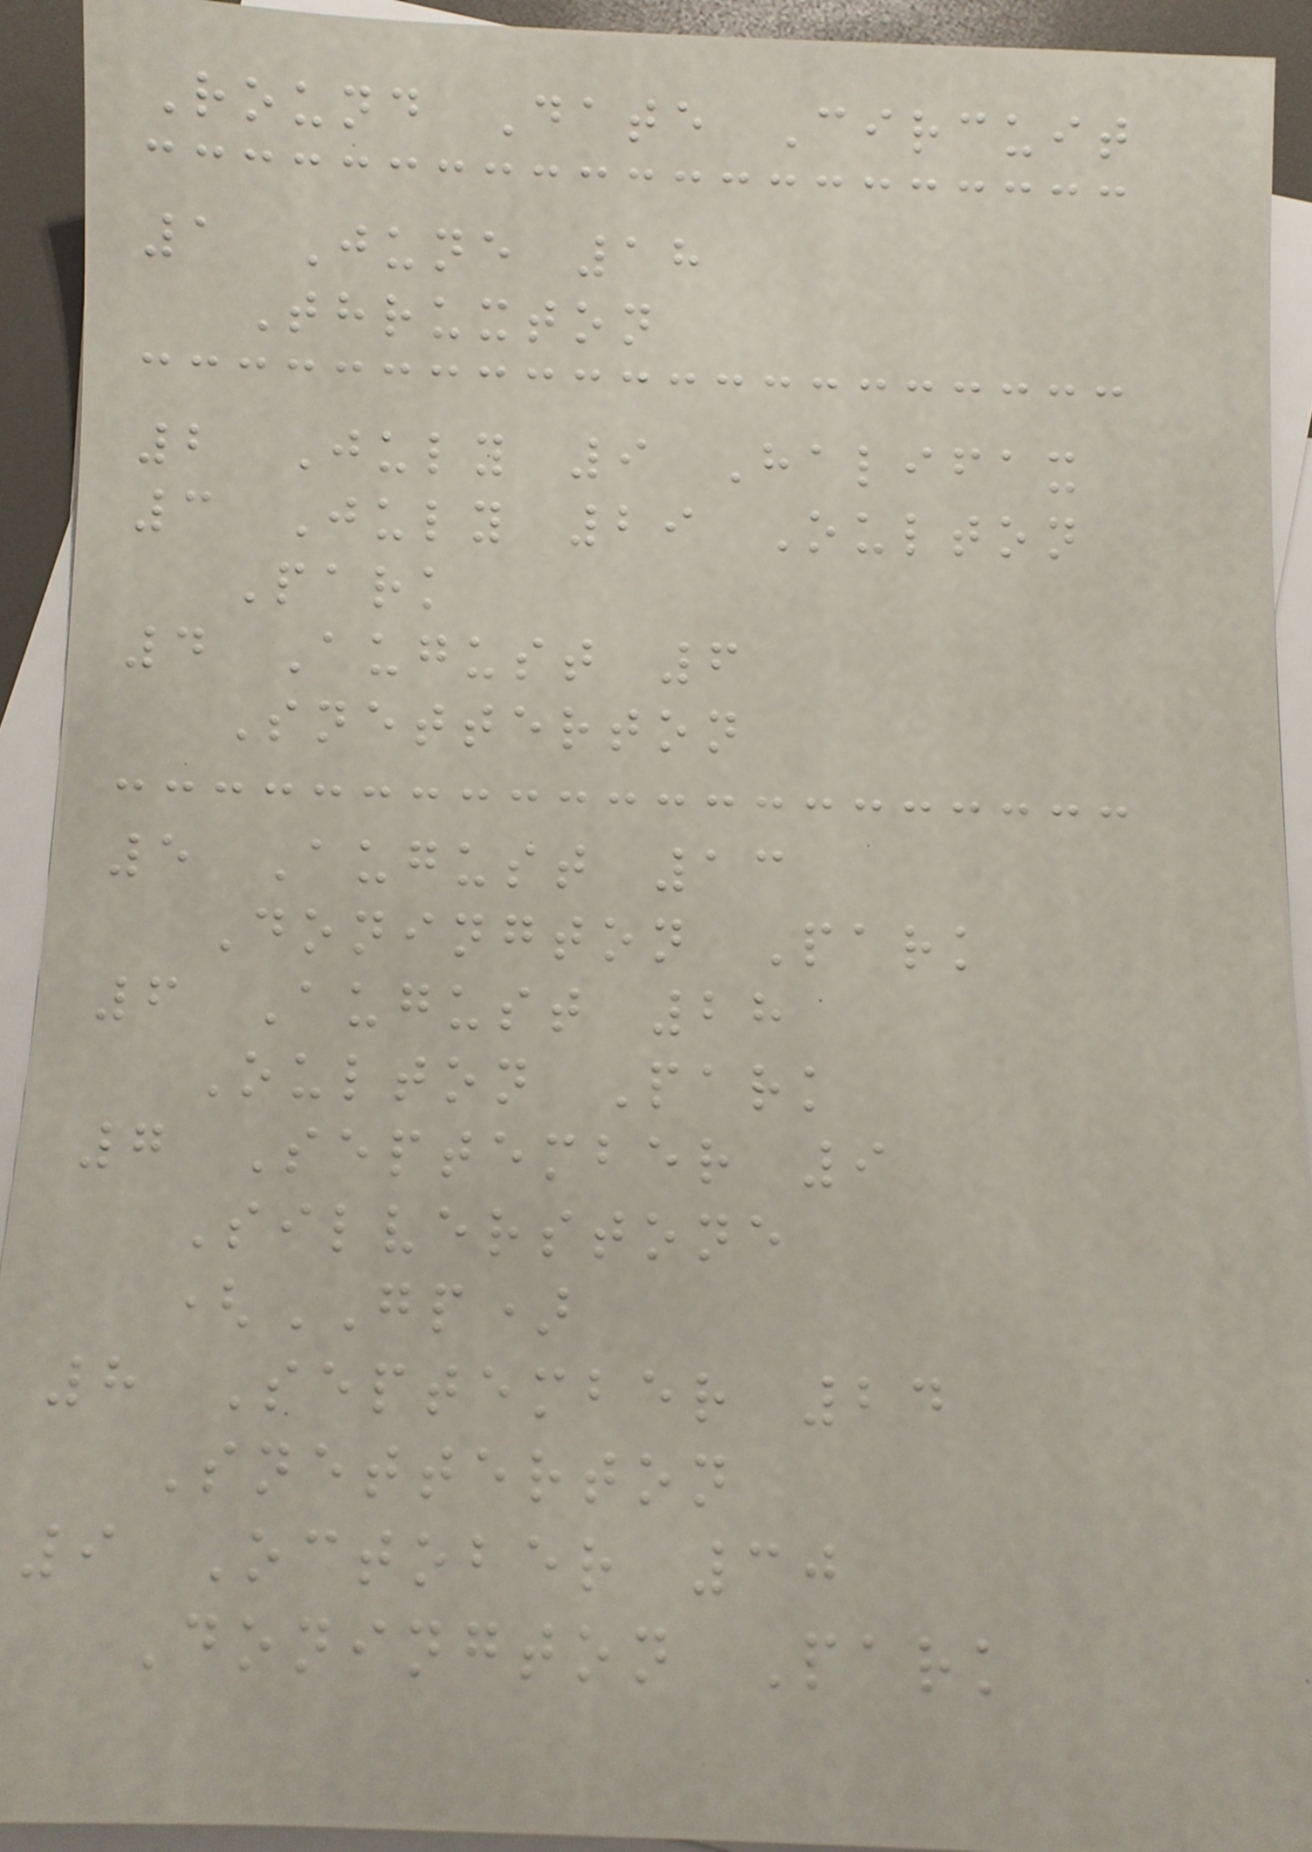Round Date Circuit
1 June 18
Thruxton
2 July 9 Halifax
3 July 29 Oulton
Park
4 August 6
Snetterton
5 August 13
Donington Park
6 August 28
Oulton Park
7 September 9
Silverstone
(GP)
8 September 24
Snetterton
9 October 30
Donington Park
